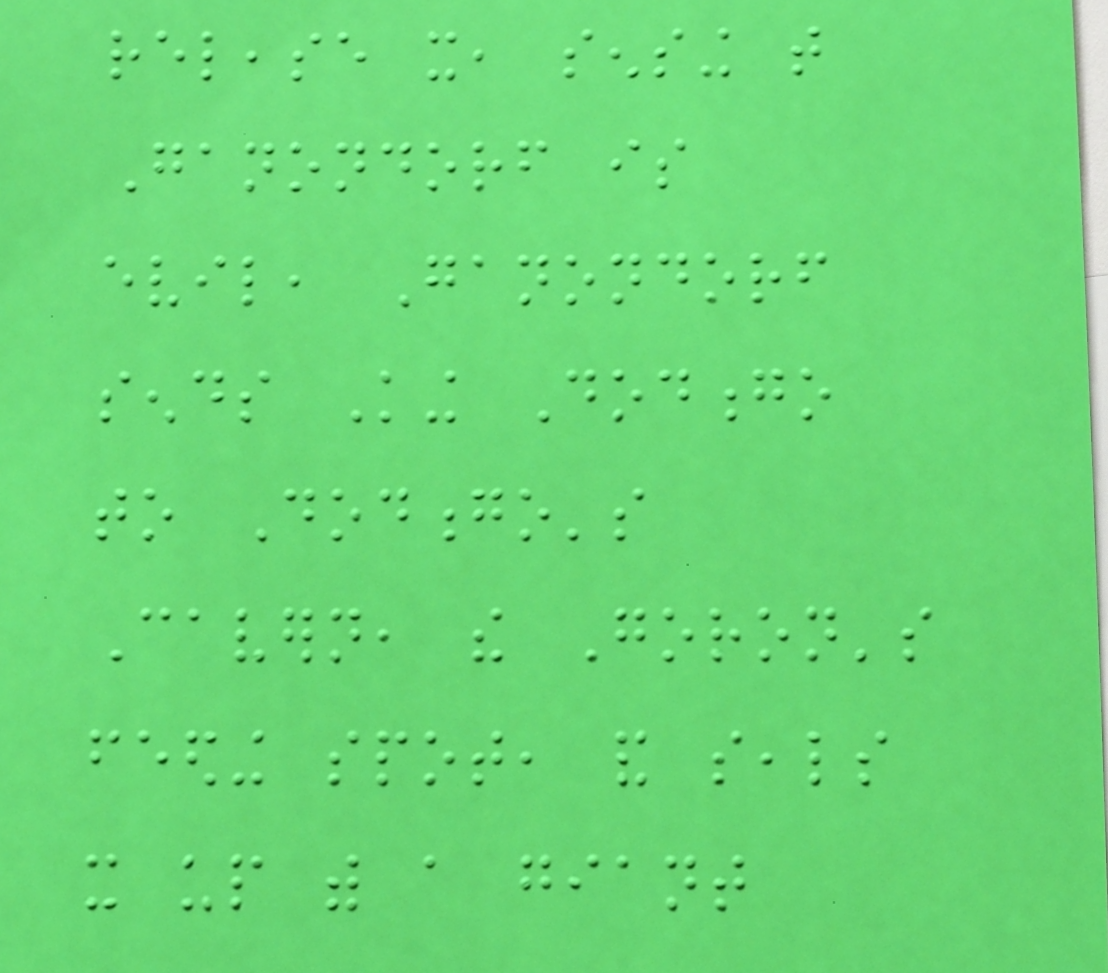release it, sensing that
Ganondorf is
evil, Ganondorf
sends King Dodongo
to Dodongo's
Cavern, the Goron's
feeding spot, and seals
it up with a giant
